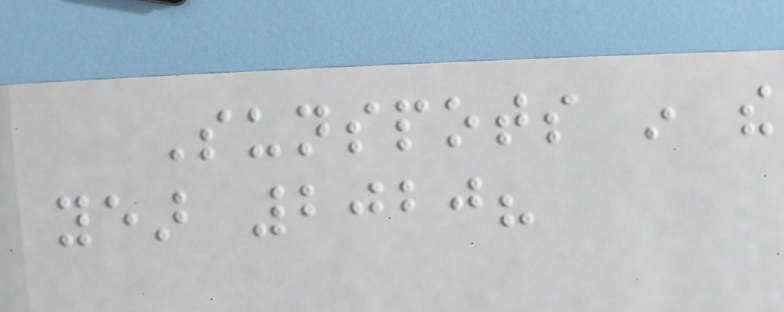Sunspots in the
year 2020?
